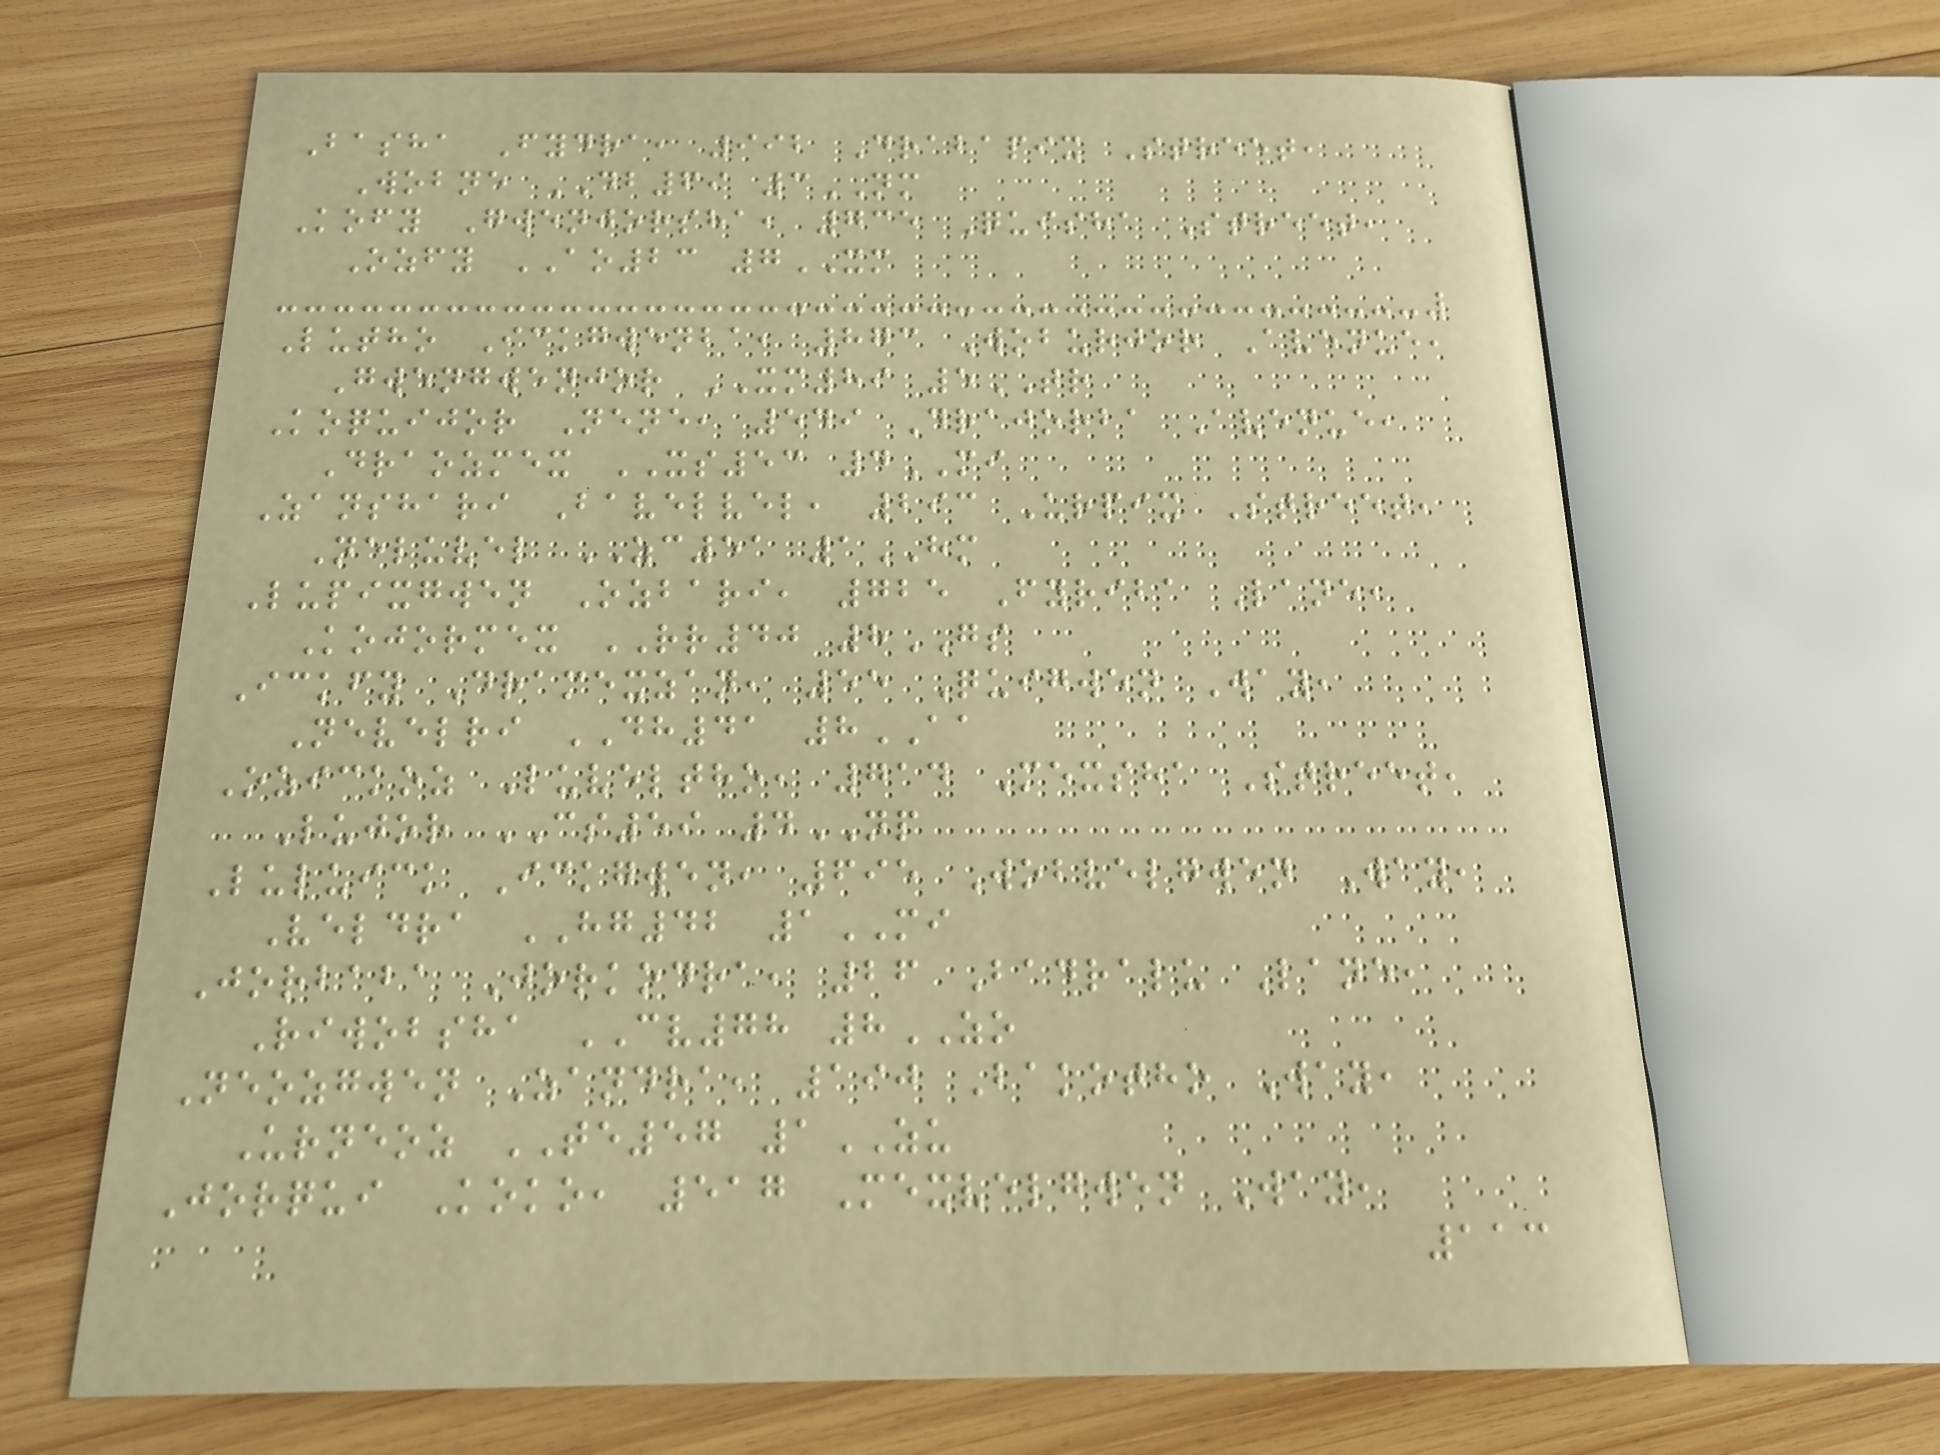Basha Fydra, 992 Drabapix Street,
Wobne DB69 3NM
Kofy Gwenjorsha, 735 Quisha Street,
Ozfy AO23 7XM
Lutho Ickgwenba, 873 Woburjor Avenue,
Gwengwenjor XM89 5TR
Koquijor Nene, 549 Drajorba Avenue,
Draozmex XS53 4MI
Zanshari Bavelvel, 293 Urpix Street,
Neluvel ZC51 1HM
Lupixgwen Ozbari, 725 Fyriba Lane,
Kojormex RR40 8GS
Ickfy Dramexzan, 55 Quigwen Way,
Nevelri DH41 8AA
Ozickoz Luveltho, 714 Mexsha Street,
Lujor CS59 4NP
Luluick Ickgwen, 695 Wobvelgwen Way,
Veldra HG42 1MI
Jorbaba Jorkodra, 26 Badralu Lane,
Riwobsha CV78 8ZO
Neozgwen Zandra, 190 Bakotho Way,
Urneoz TE57 1ZU
Jorqui Koko, 517 Mexvelgwen Way,
113
